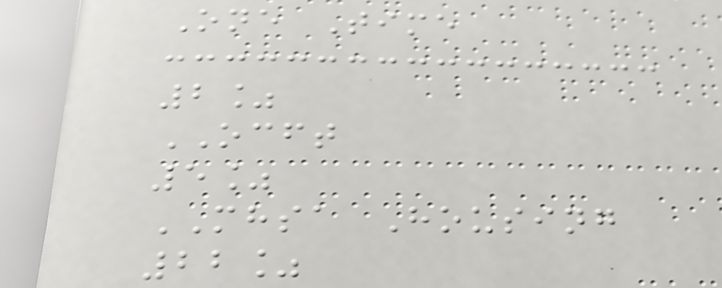One Time
2%
OCFT
5%
MHSA Housing
22%
